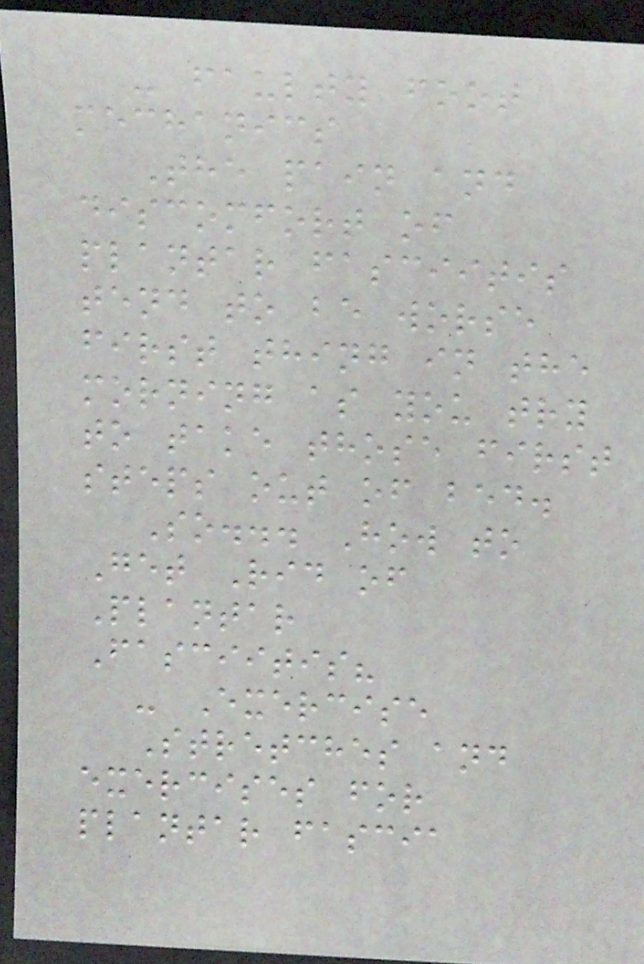- faulty foot
mechanics
The pain and
discomfort of
plantar fasciitis
tend to be worse
first thing in the
morning as you try
to take those first
steps out of bed.
So... How to
Get Rid of
Plantar
Fasciitis?
- Exercise
Stretches and
exercises for
plantar fascia
